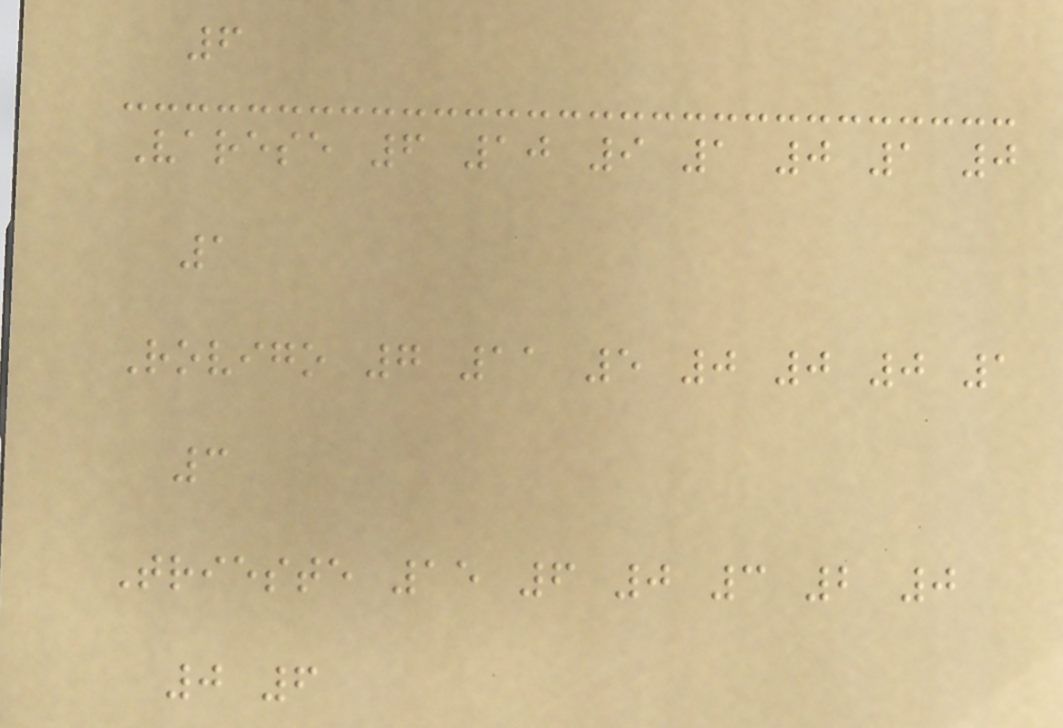6
Varese 6 10 9 1 0 1 0
1
Rovigo 7 11 5 0 0 0 1
3
Trieste 15 6 0 3 2 0
0 6
